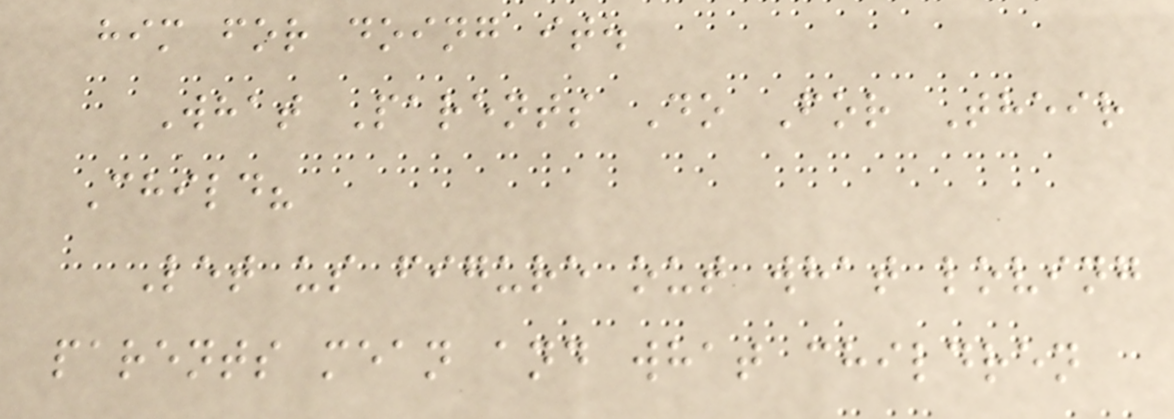him for doing it.
What Parents Do For Their
Child?
Let us figure out what loving
parents mean and what children
